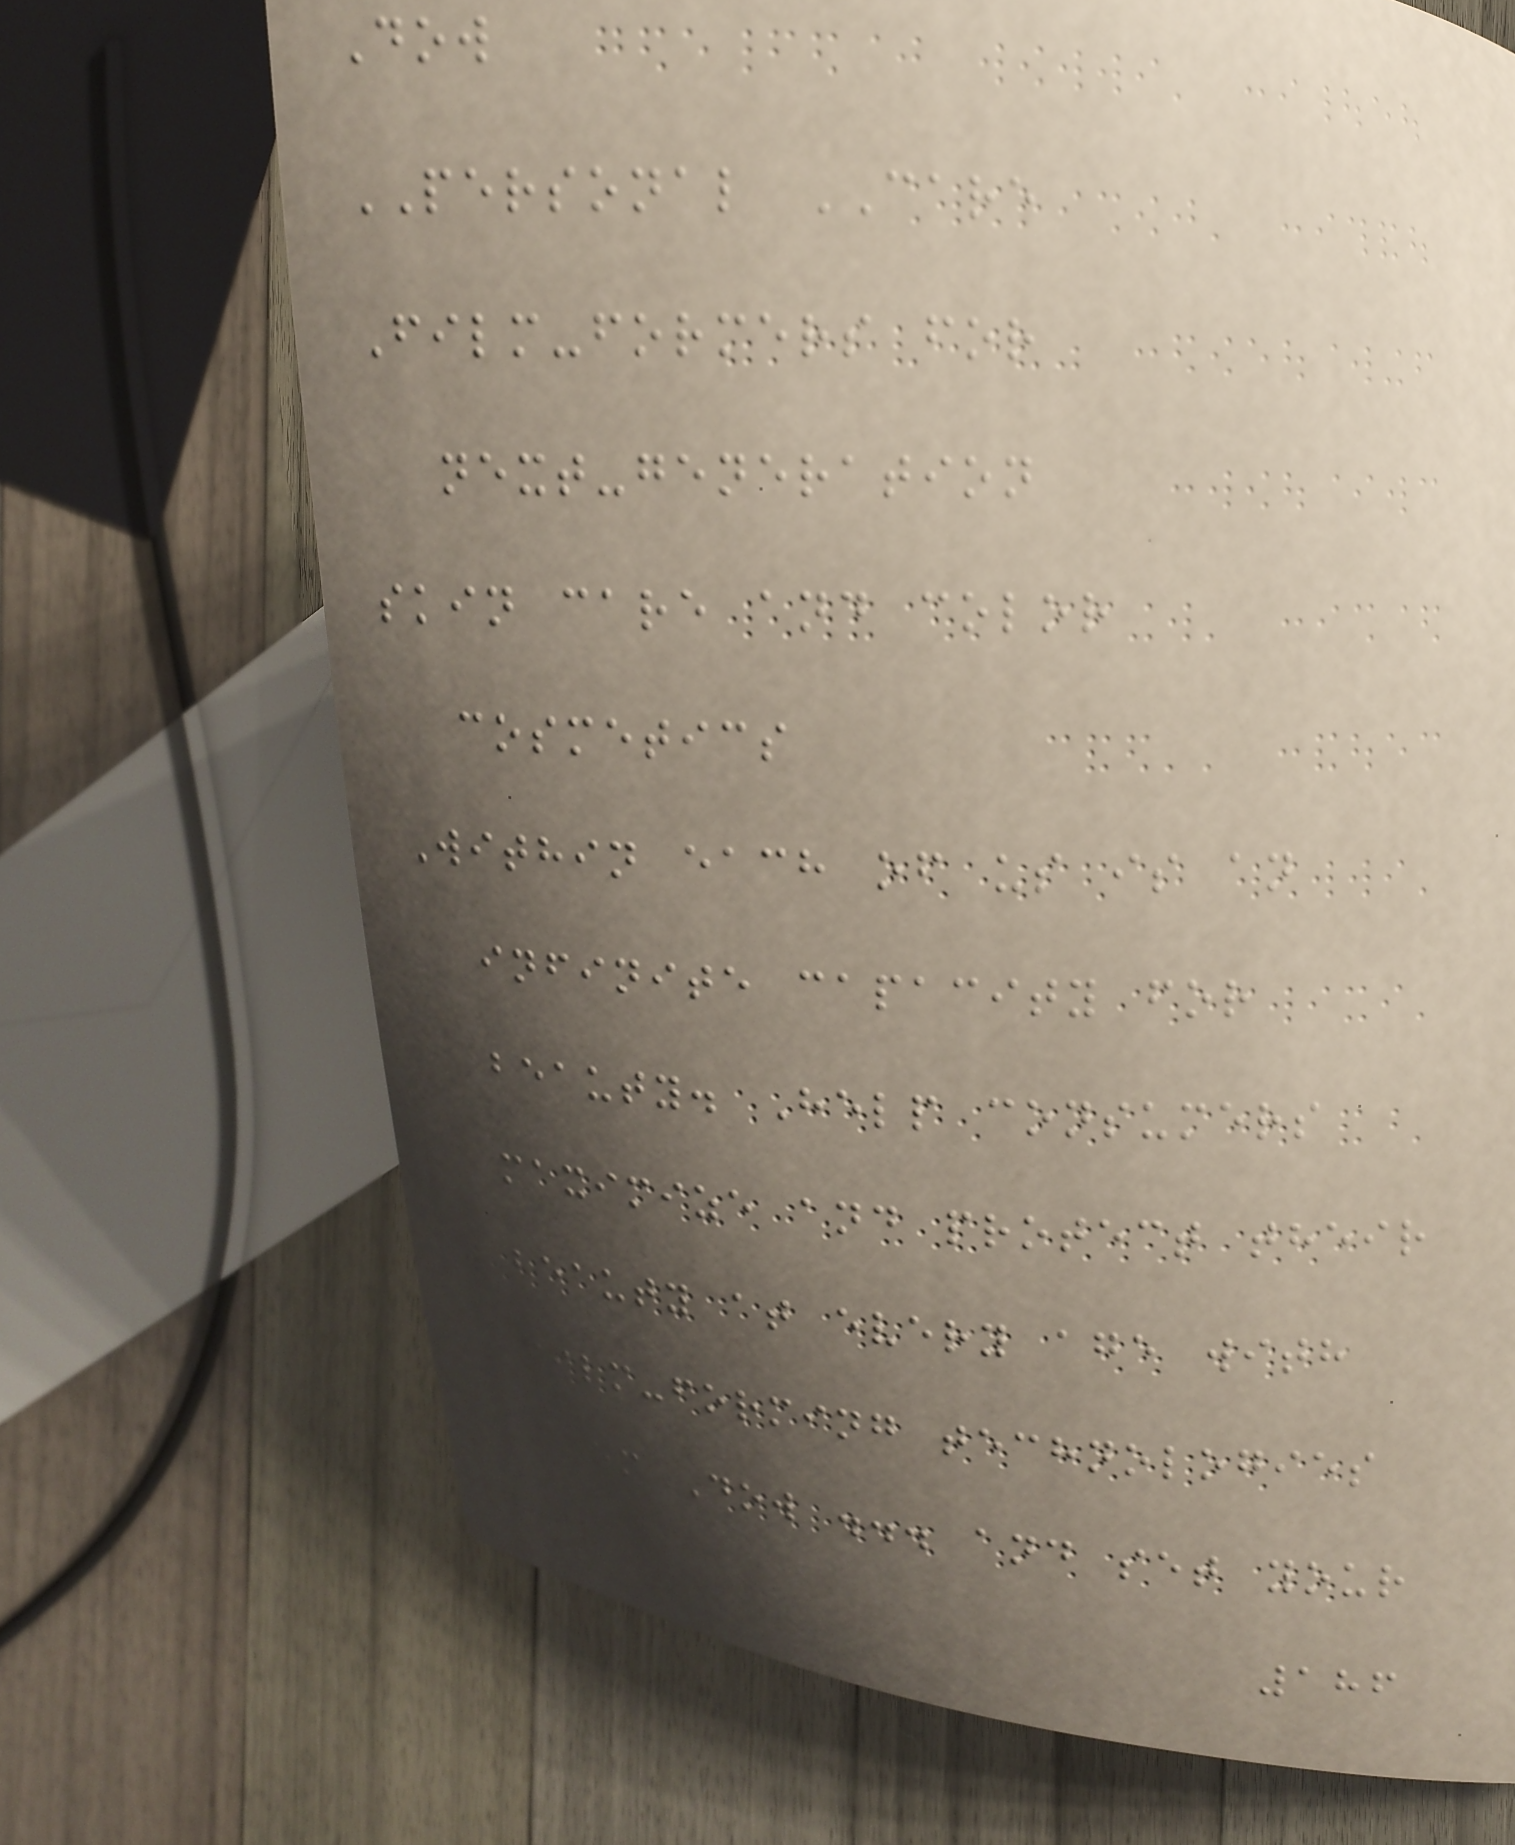Dow
PERSONAL CARE
Film-formers for
next-generation
skin care and color
cosmetics
Within each of us is an
infinite capacity for
beauty. Help consumers
maximize and protect their
beauty at every age with
film-forming technologies
from Dow ... and set your
186
